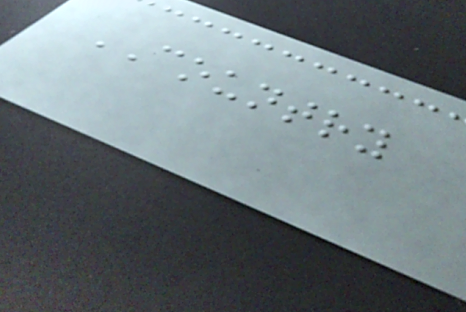COUNTRY
